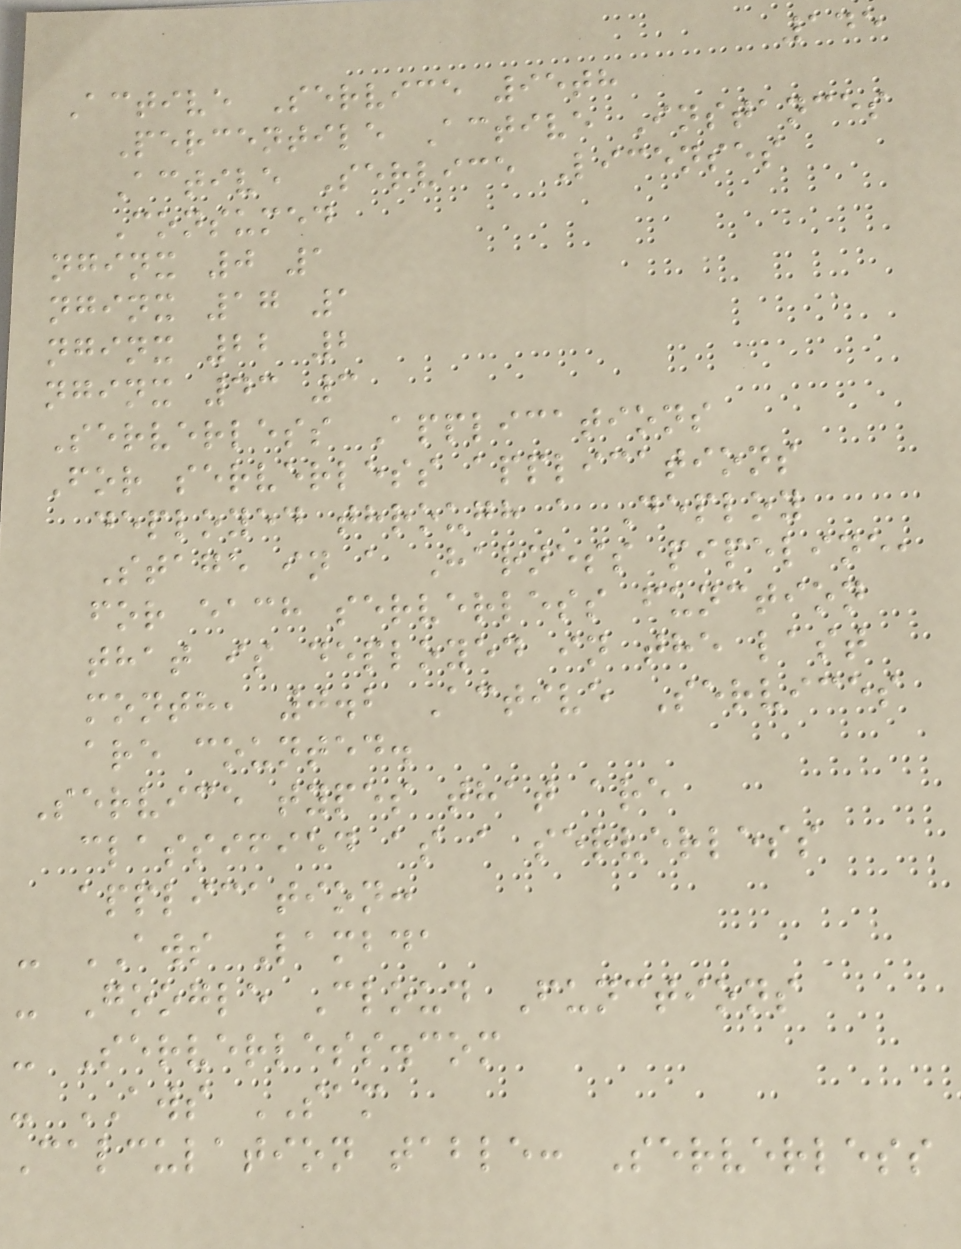145
Active Service 95th
Percentile Active Instances
Active Service Licenses
Consumed
nginx 0 1
nginx 17 1
nginx 22 2
nginx 43 3
Serverless Applications
For serverless applications
deployed through a Deploy
Stage in a Harness pipeline,
for each serverless function
that is deployed in the last
month, 0.2 Active Services
are counted.
Service types that are
classified as a serverless
application:
- AWS Lambda
- Google Cloud Functions
- Serverless.com
- AWS SAM
Calculation table: Serverless
